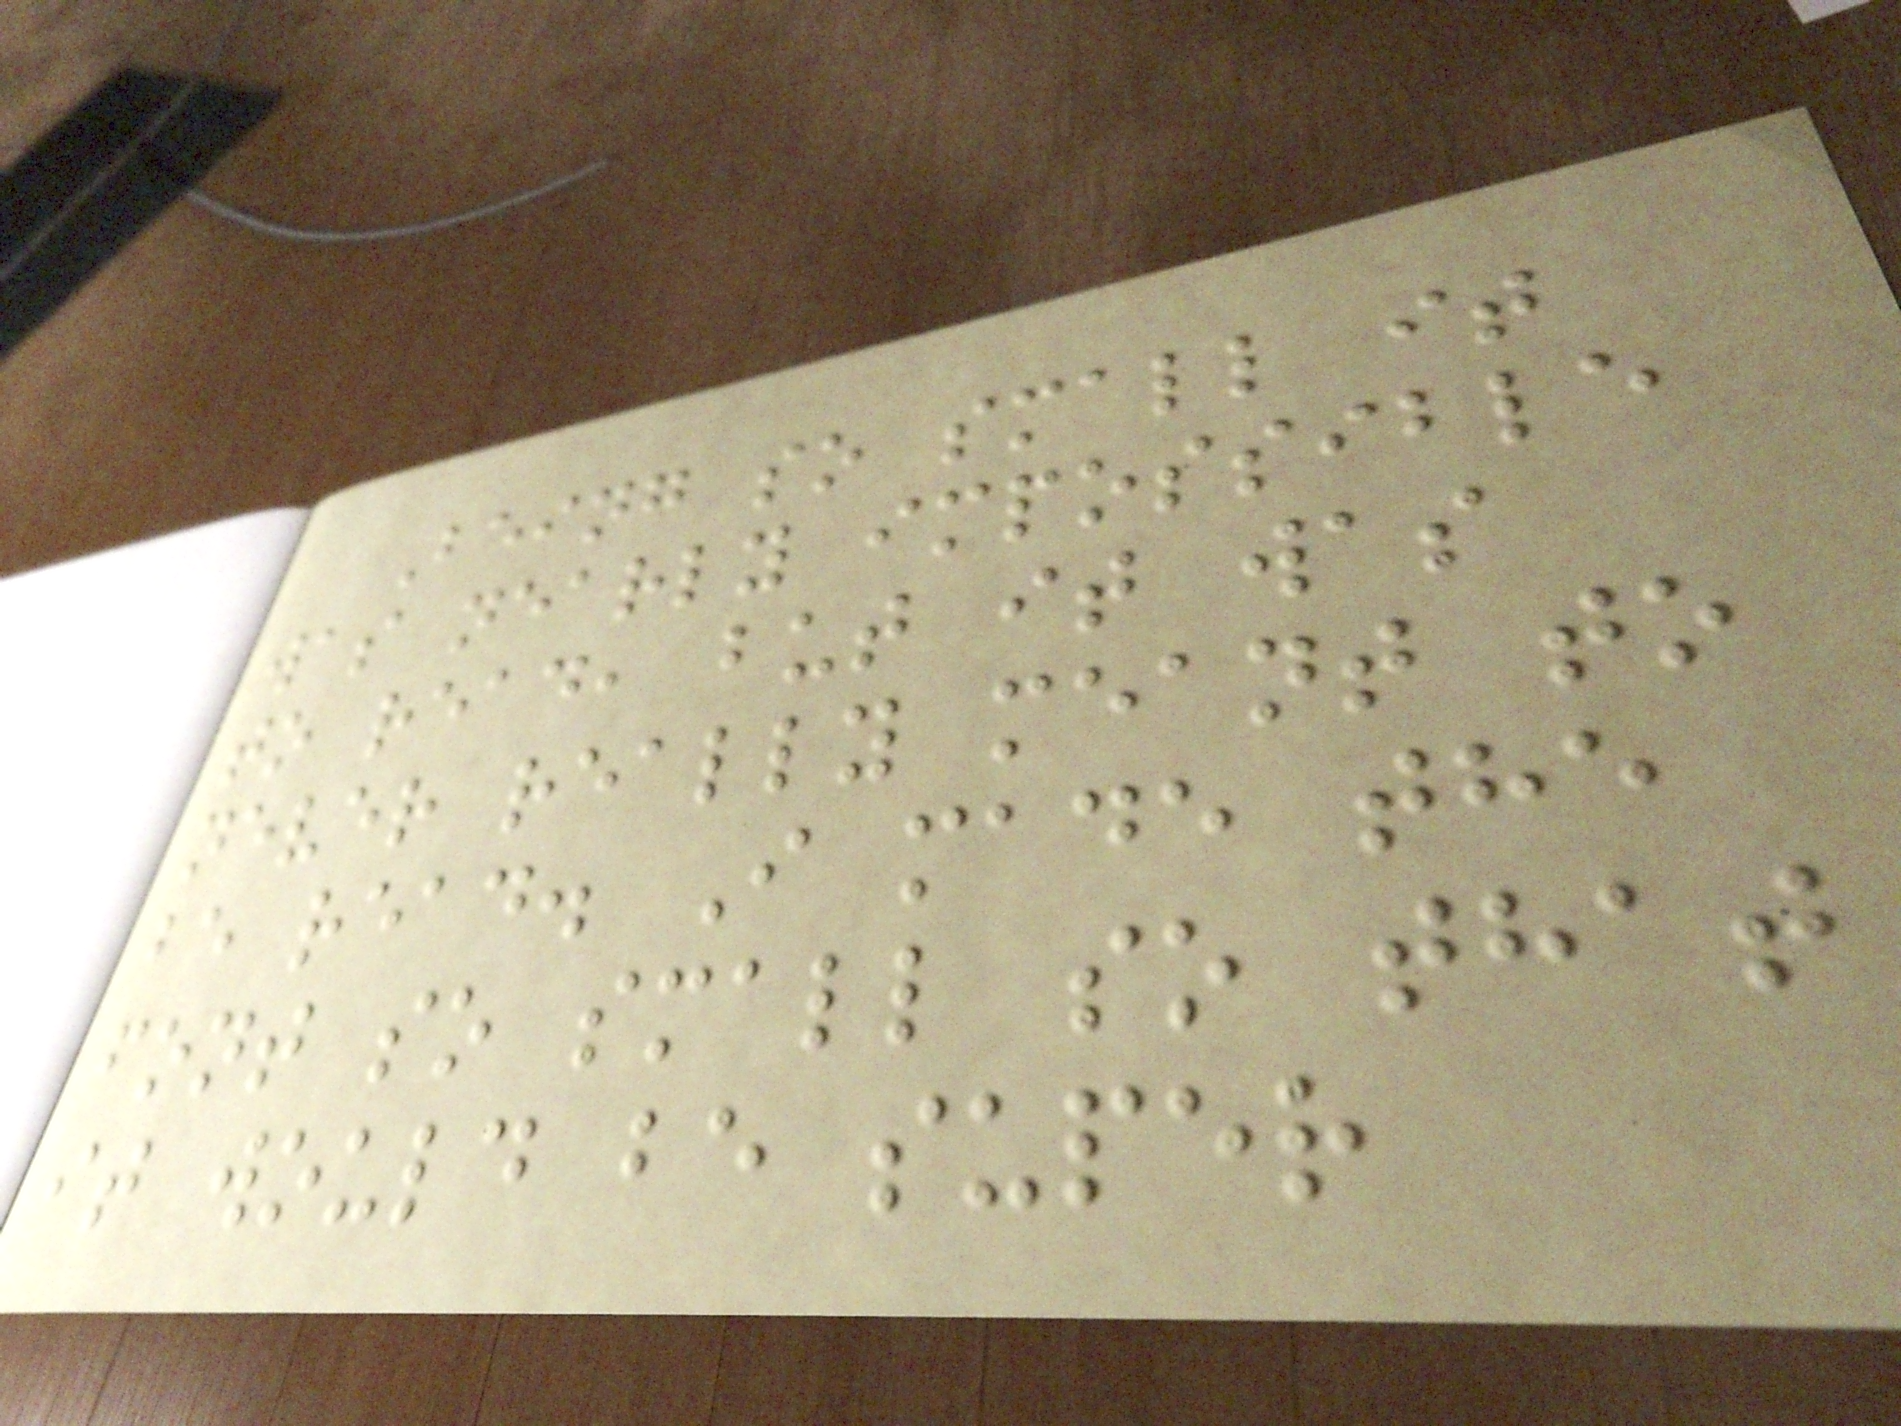Being so small it
was nearly impossible
to read, but it was
never really meant to
be read. I made the
font so small so that
it would be super
